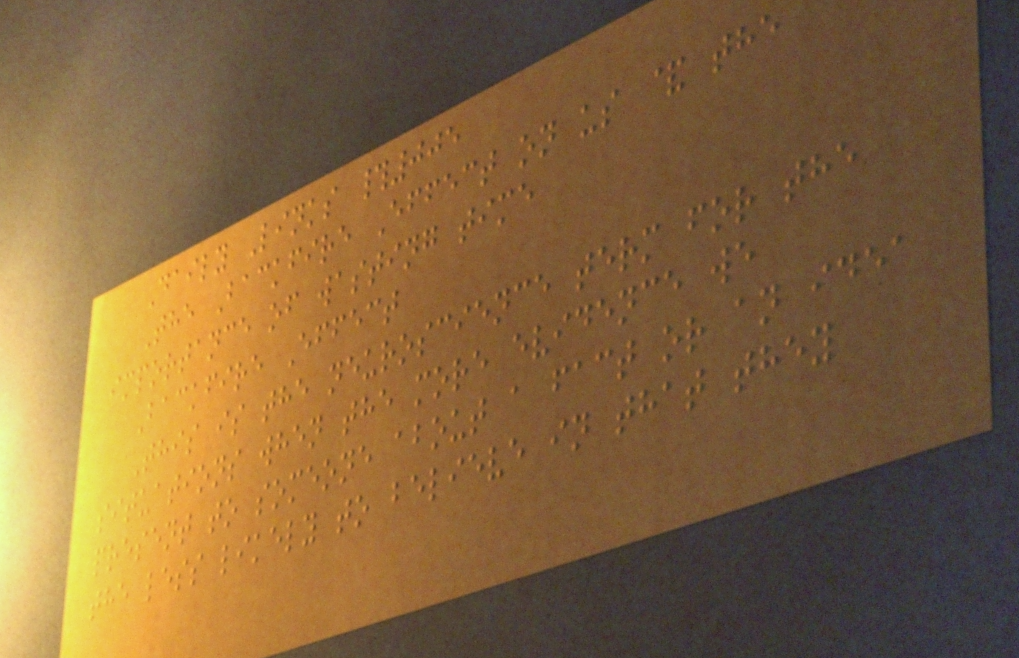Daily Links #005
The Backfire Effect on us & the
importance of wasting time
Backfire Effect
This is the neuroscience term for the
situations when the more evidence we
present to someone about a fact or an idea
the less likely to believe in that they
